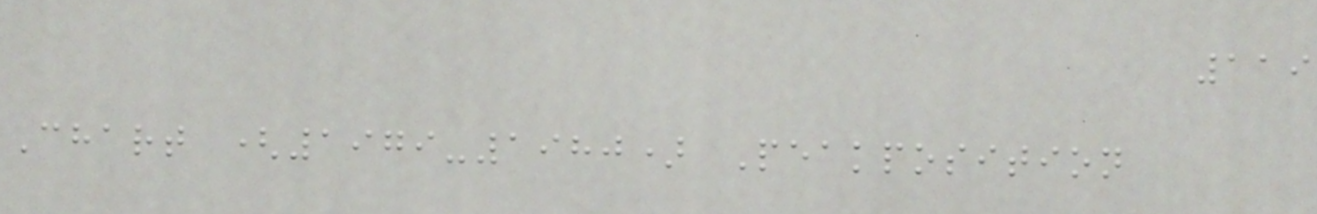119
Chart (1979-1980) Peakposition
